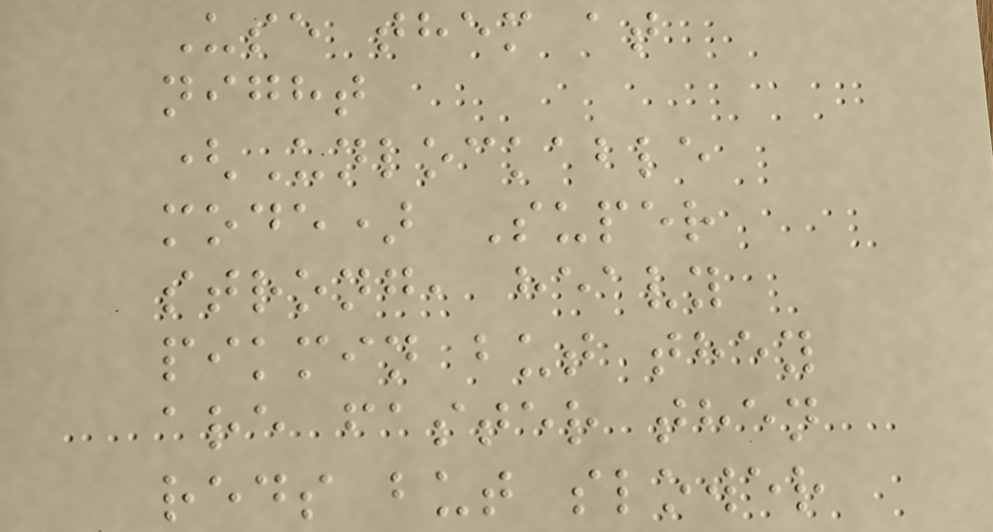Use them at
night
(Unlockable
mode) Super
strong, heavy
pikmin but they
are faster then
reds but slower
